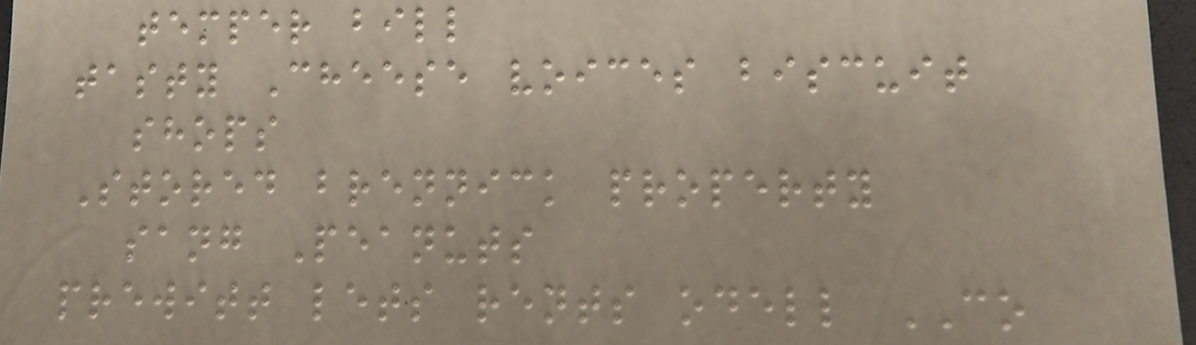temper bill
tasty Cheese voices biscuit
shops
Stored brennick property
sang Peanuts
prewitt lets rents odell CO
